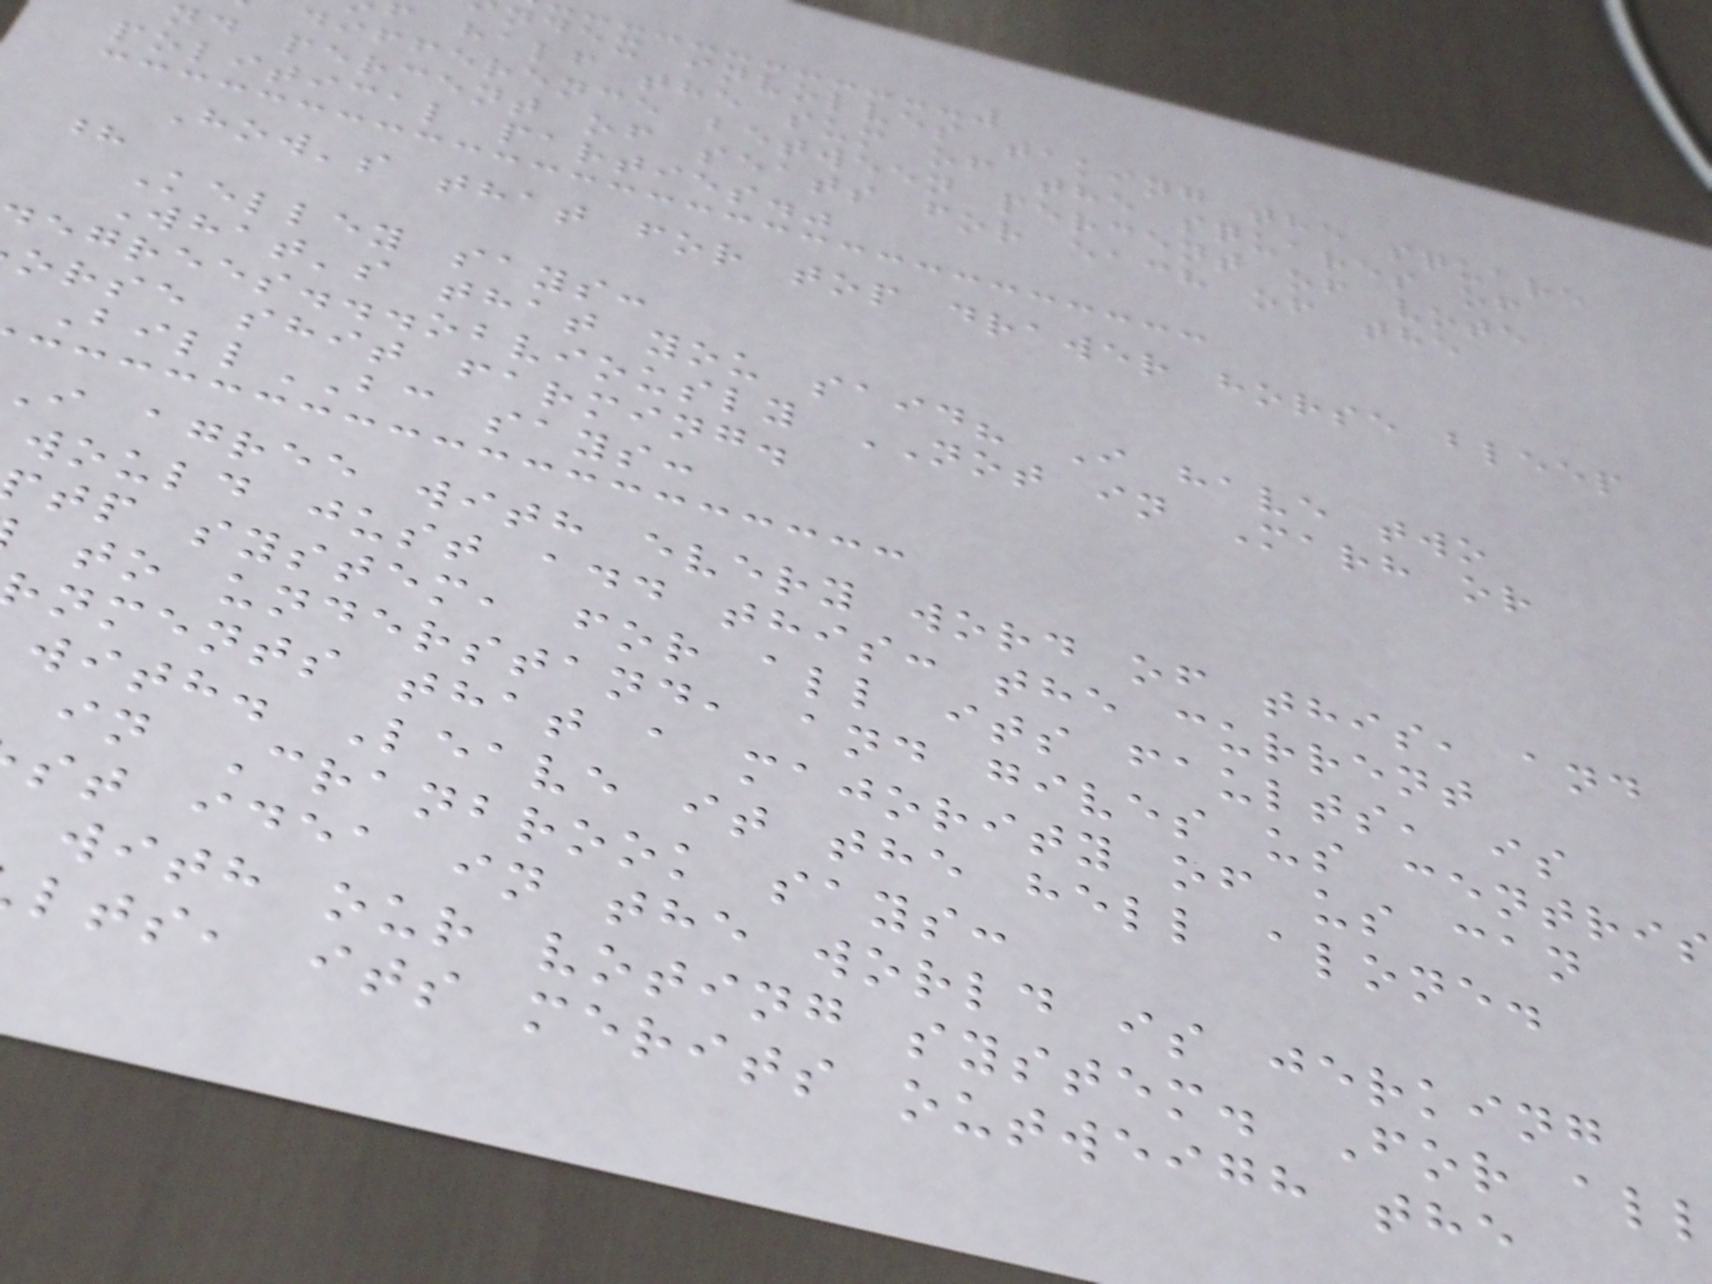ndex involves taking the square
f half the sum of the squares of
difference between percent of vote
nd percent of seats for each of the
political parties."
How's that for top drawer horse bleep
?
Kelley says:
What's that you said? I have two
egrees...obviously NOT in Marh or
orse shit farming.
BillBC says:
i agree with every word of this, and
would just add this: the current
tp system, for all its faults, is
to understand, and gives us centris
nments that a majority of us can
with. Leave it the hell alone.
in Cranbrook says:
st idea in the world is jerking
with our voting system. For all
lts, its merits outweigh the
